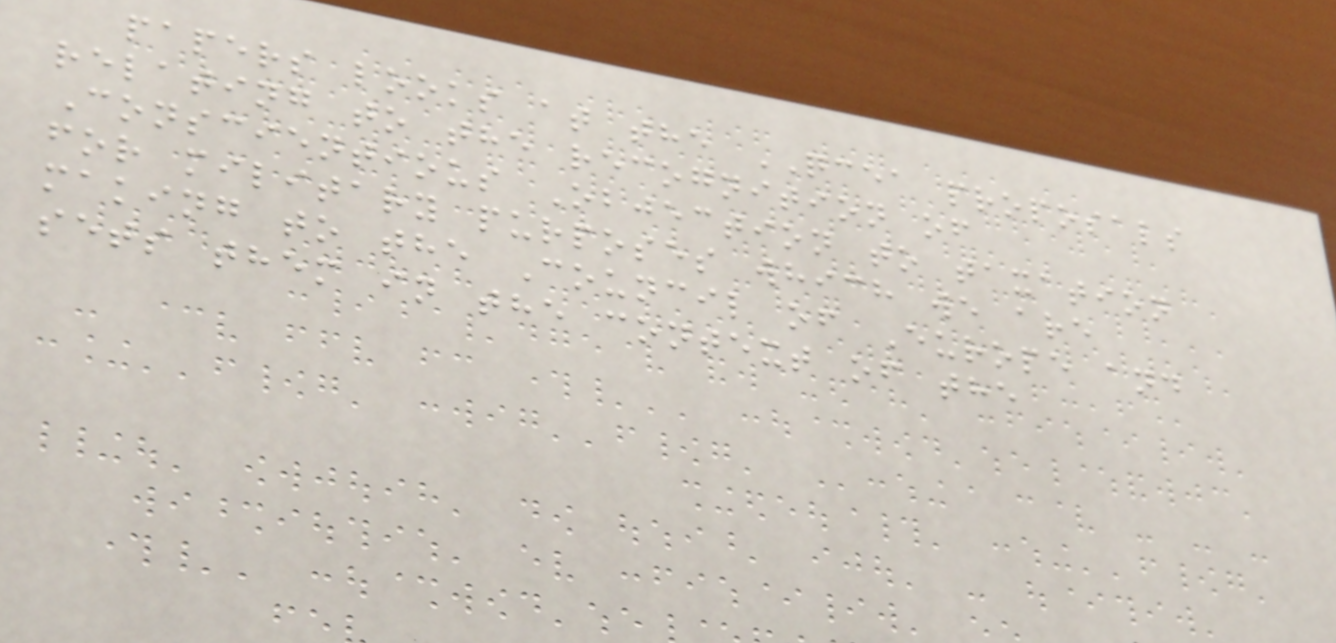papers looks at the QCEA proposals
relating to the recognition of
Conscientious Objection to taxation
for military purposes which we are
making to the Council of Europe and
sets them in the context of the
